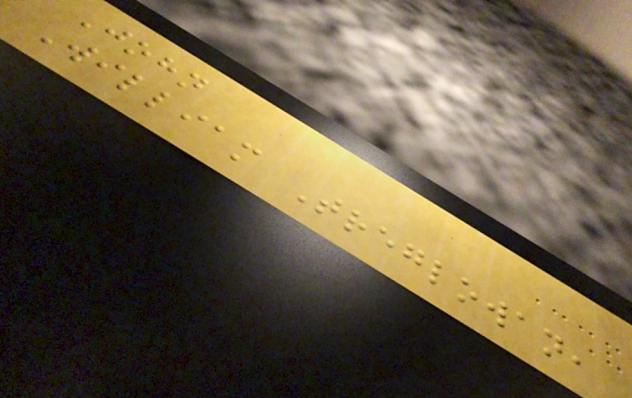John
William Treglowan,
